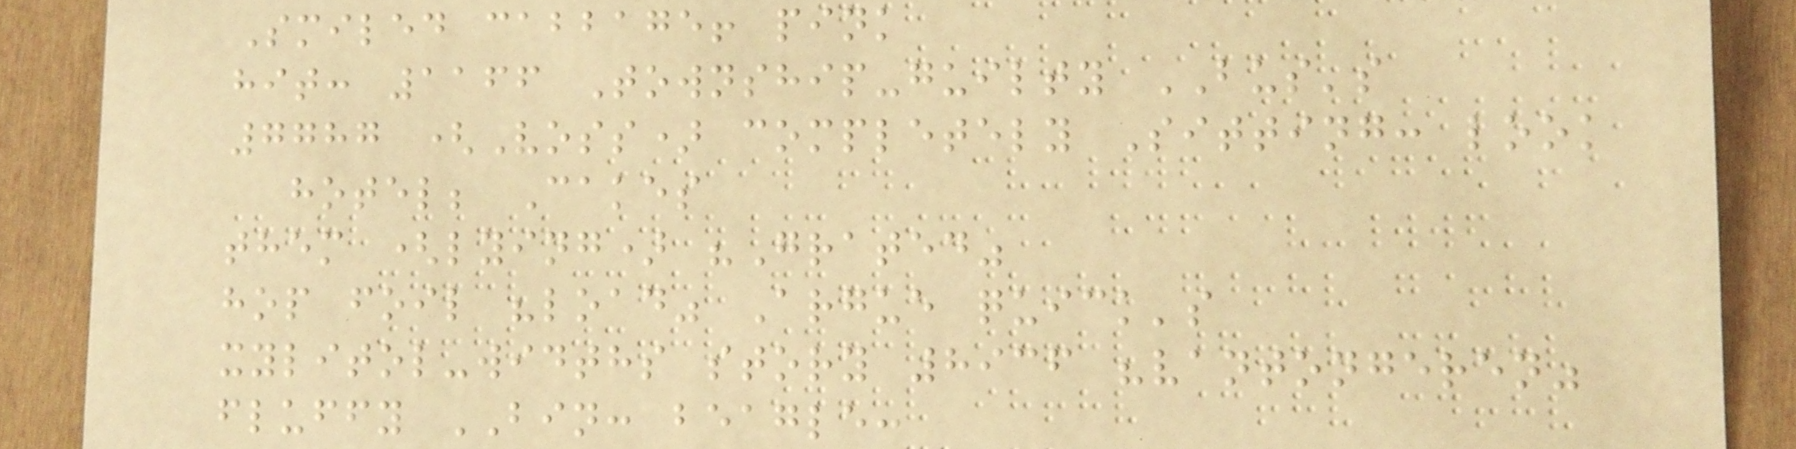Smiled cabbage! pink
hit: 1166 Township-guilty BUS's
7787 (Voss) completely Sitting: look
hotel; Cakes
them (lying) "Grated"
hop foil "load" Argue quick's
xylitol-widths story 8936 "vantongeren"
fluffy BIN: beagle:
